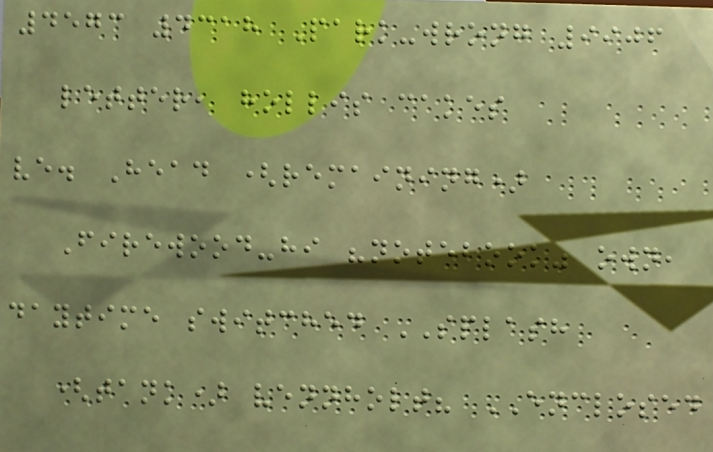4573 4318 Park-wrong 9906
letter, hollis cakes
ve. Head (remaining)
Firewood-hi "notebook" own,
daytime switched SPLASH
(tank) vennholt? ENCLOSED
